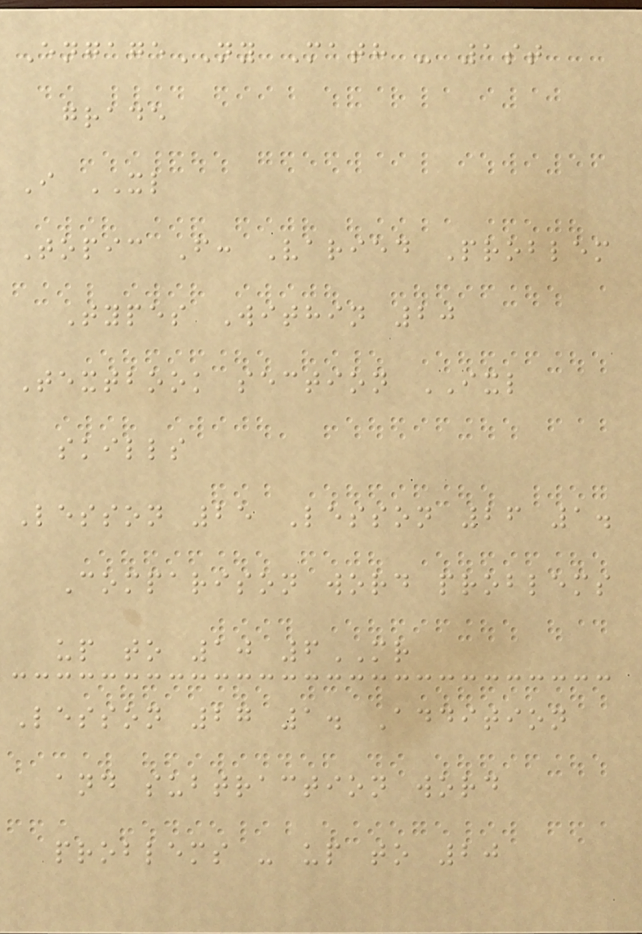EngageNY Math - 1st
grade
I XL
Topic F: Varied Problem
Types Within 20
Textbook section IXL
skills
Lesson 25 Lesson 26 1.
Comparison word problems
up to 10 6MR
Lesson 27 1. Addition
and subtraction word
problems - up to 20
